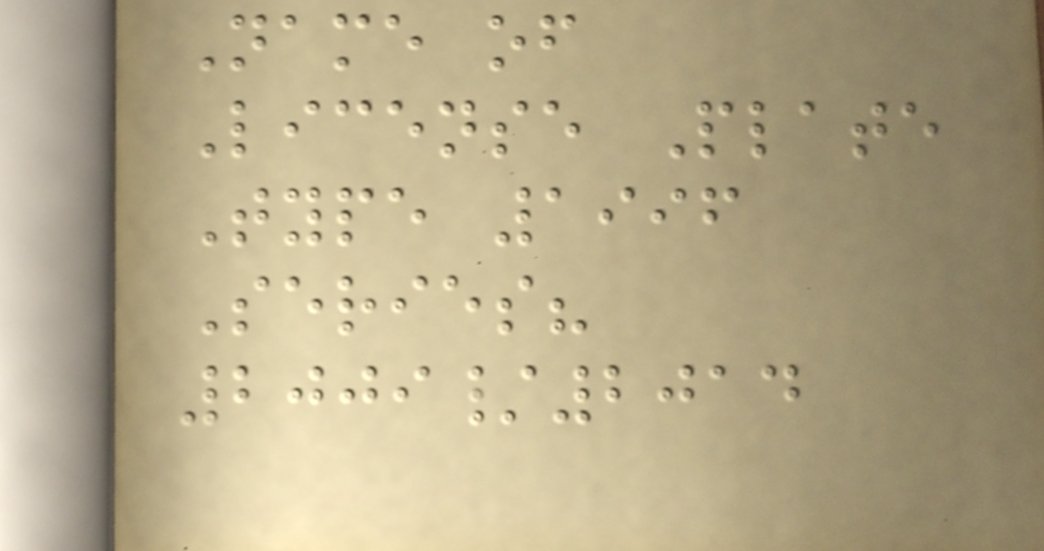Name of
License Plate
Type 1996
Series?
2009/2014
